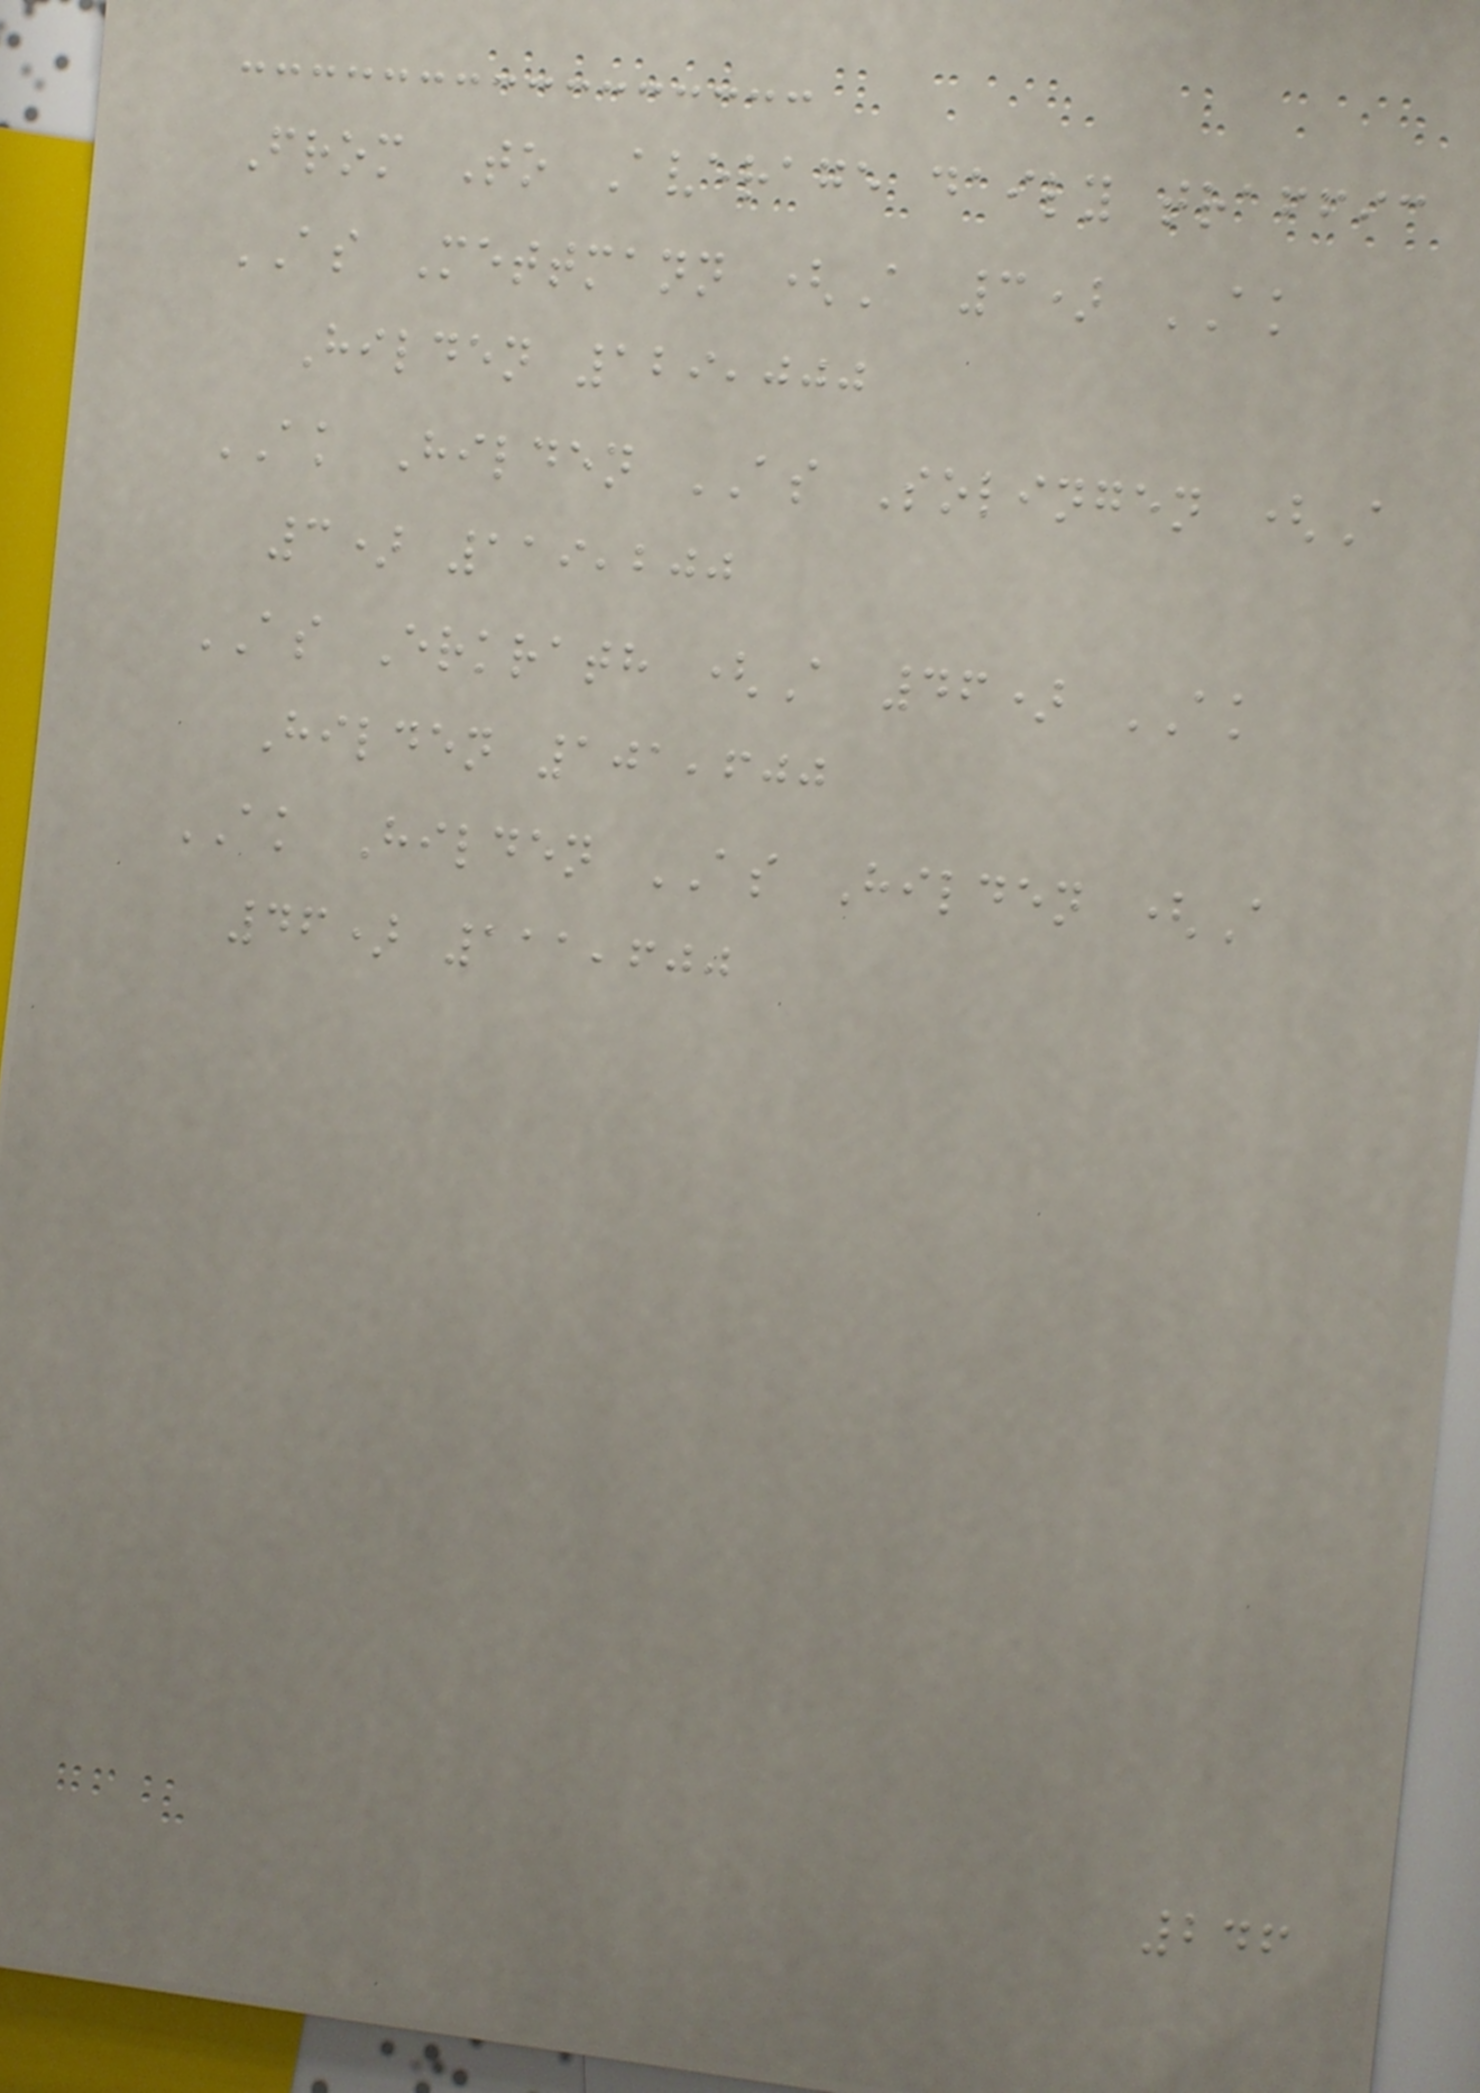From To Average daily traffic
AS Mettmann (A 3) AK
Hilden 129,000
AK Hilden AS Solingen (A
3) 119,200
AS Erkrath (A 46) AK
Hilden 101,600
AK Hilden AS Hilden (A
46) 111,600
246
